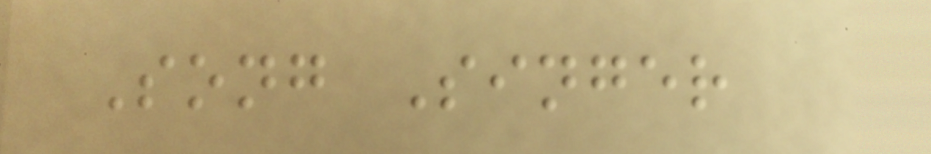Song Singer
